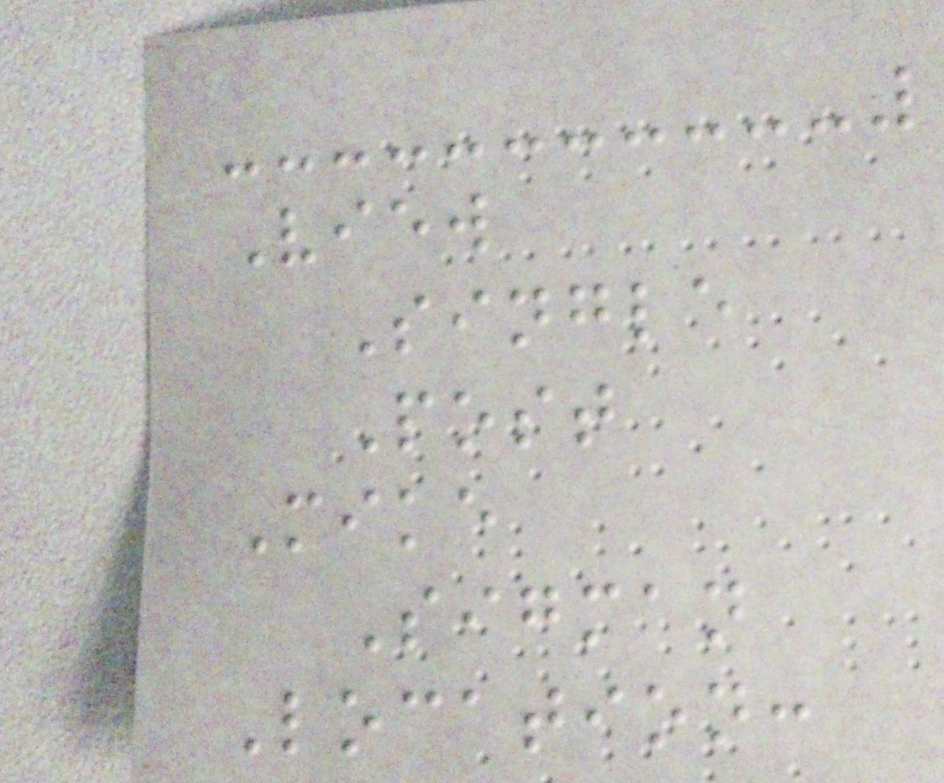View
Single
Post
Mike
Sigman
Location:
